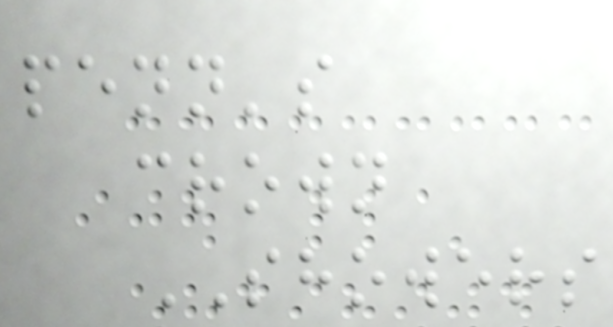penn's
crown
SHOWERS
